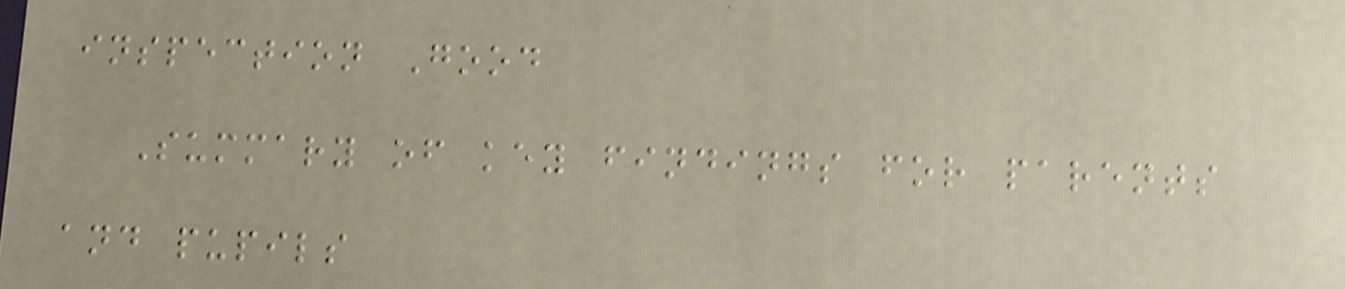inspection Good
Summary of key findings for parents
and pupils
